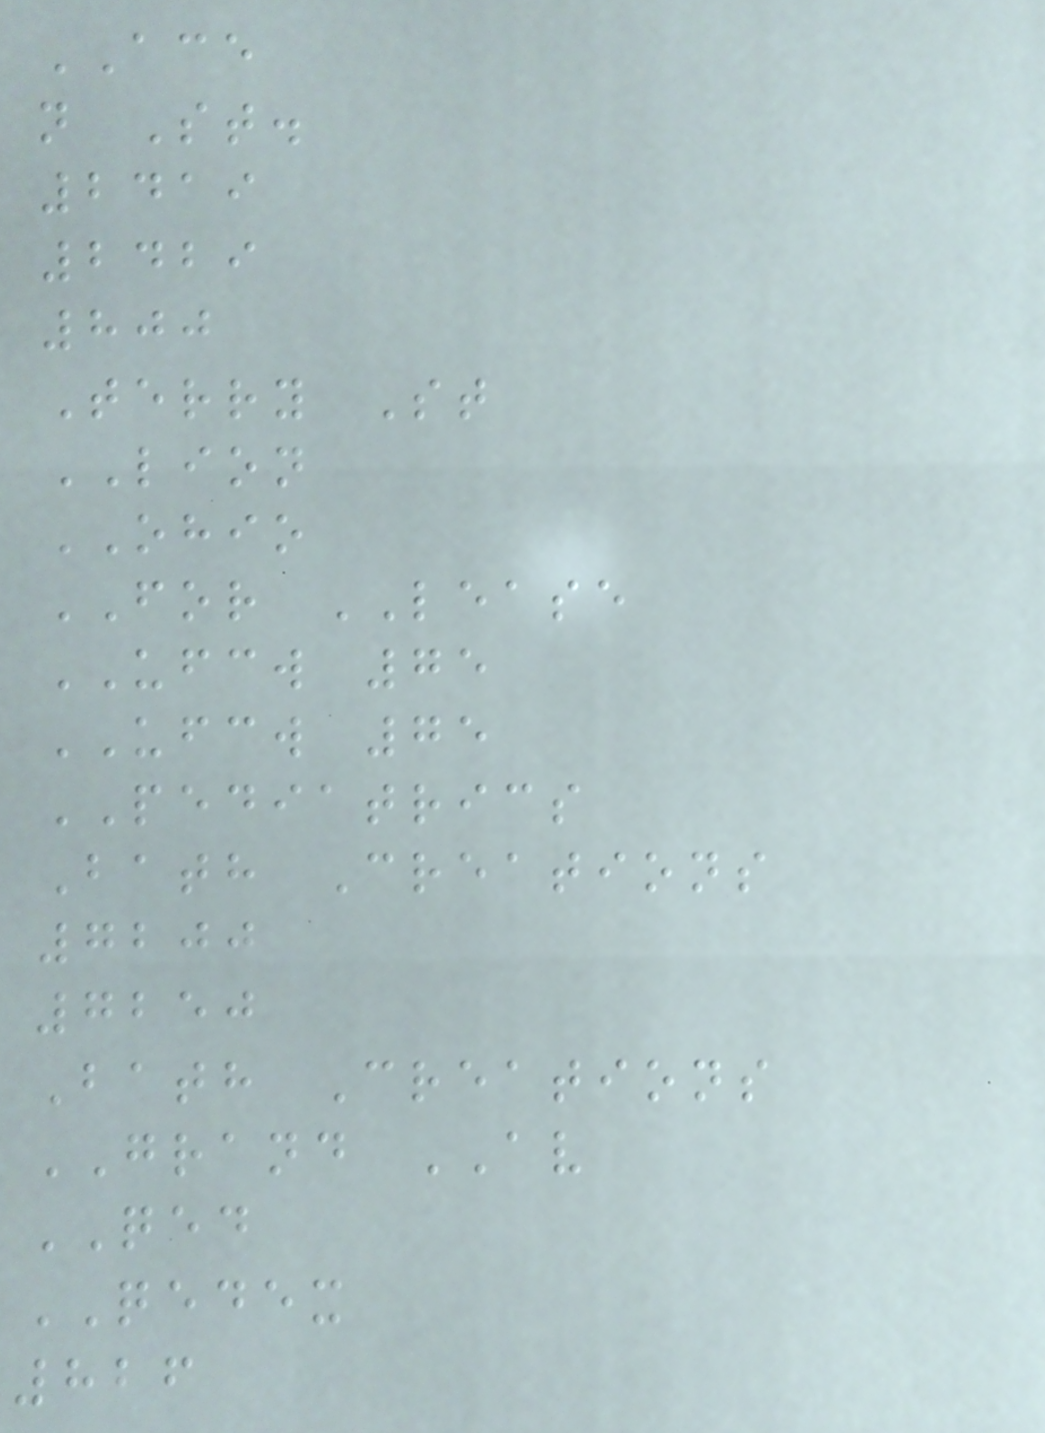ACE
n St.
2419
2429
800
Terry St
LION
OHIO
FOR LEASE
UFCW 75
UFCW 75
PEDIATRICS
Bath Creations
7200
7250
Bath Creations
GRAND AV
QED
QEDEX
826
